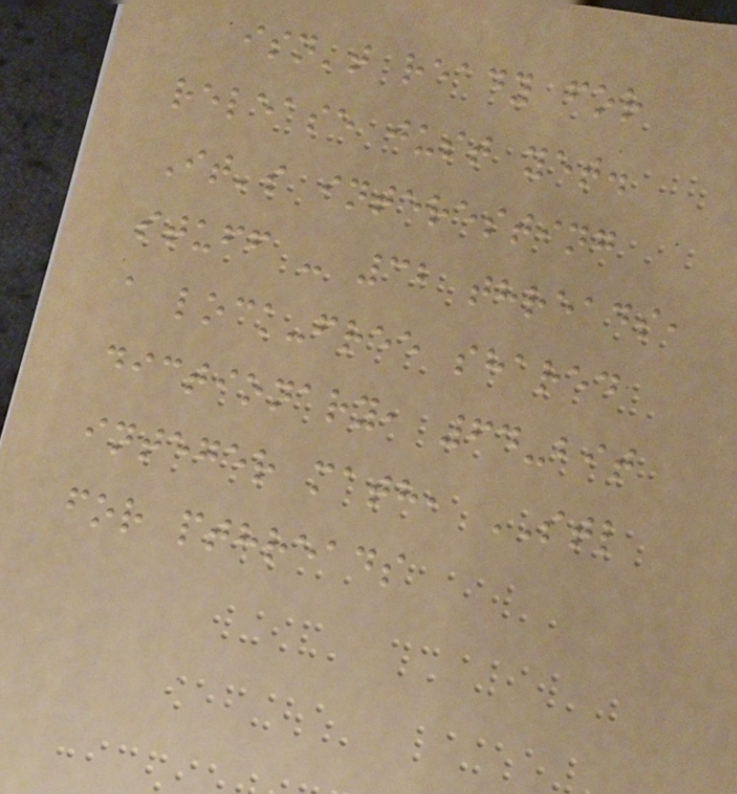isn't ready for
release just yet.
It's interesting
stuff - 32 threads,
a lock-free shared
dictionary, 64-bit
integer math, STL
for pthreads
